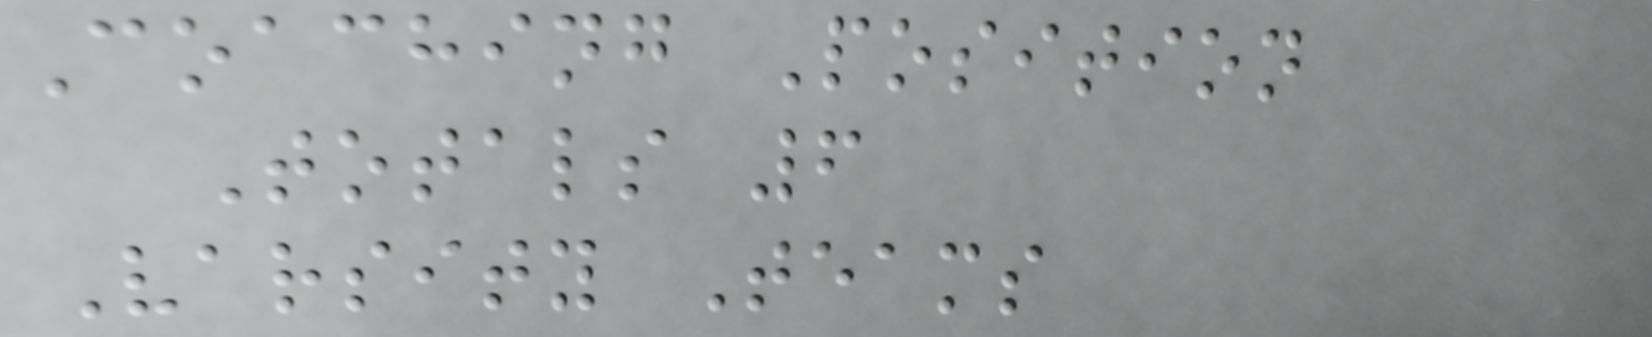Coaching Position
Totals 6
Varsity Teams
